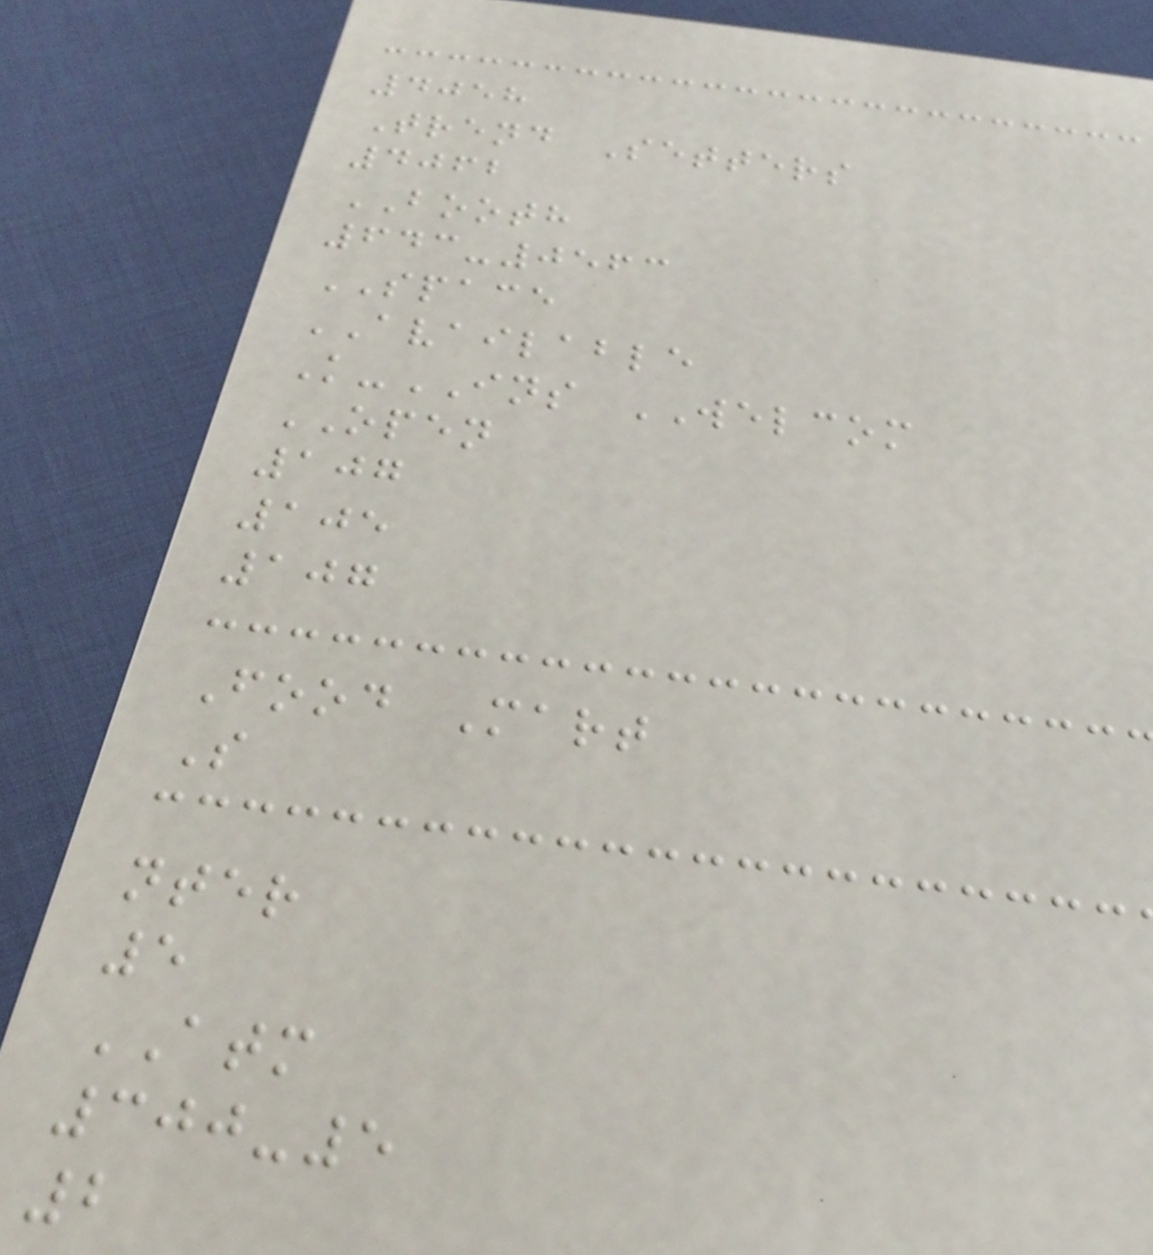4058
Trend Setters
4062
BOOTH
643-0563
SPACE
AVAILABLE
K-INS WELCOM
OPEN
107
105
107
Food Mart
S
nter
5
ATM
300-5
2
